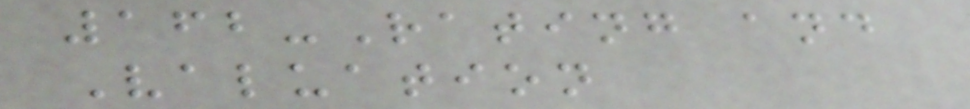162-Rating and
Valuation
